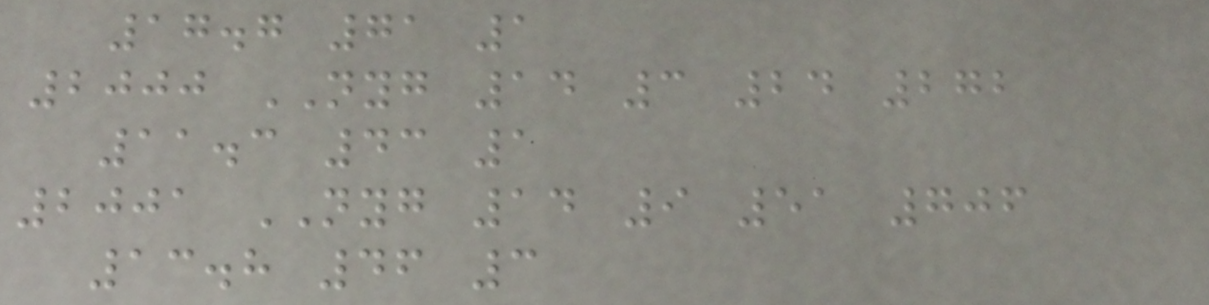17.7 71 1
2000 NYG 14 3 24 272
11.3 43 1
2001 NYG 14 9 51 706
13.8 46 3
